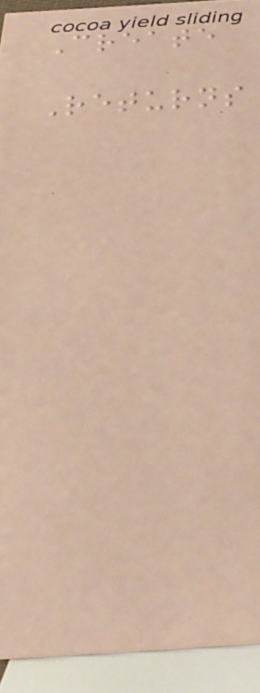Create
Returns
